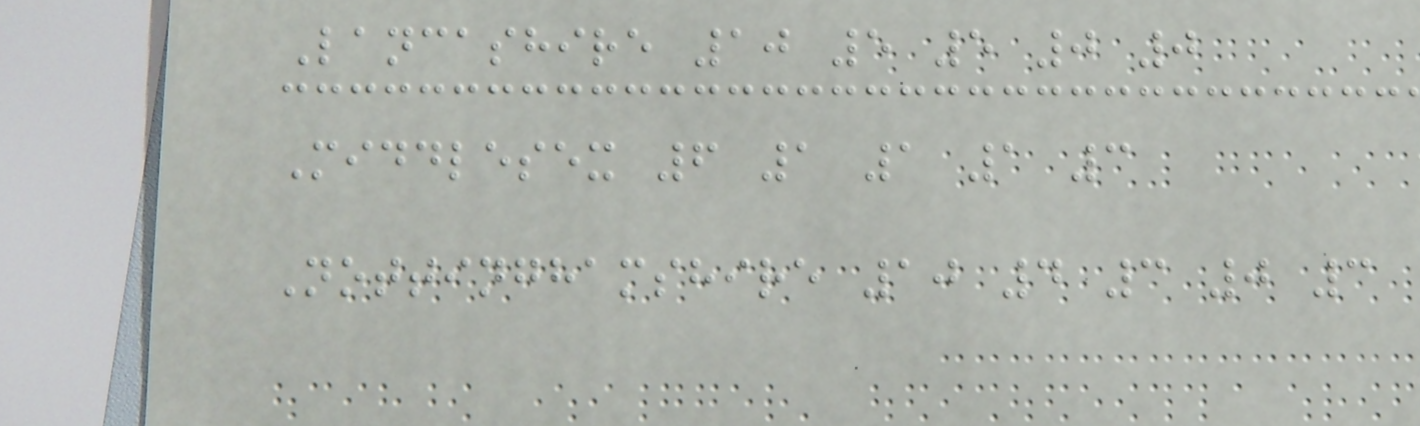Lancashire 10 5 5 0 0
Middlesex 6 1 1 1 3
Nottinghamshire 10 4 3 0 3
